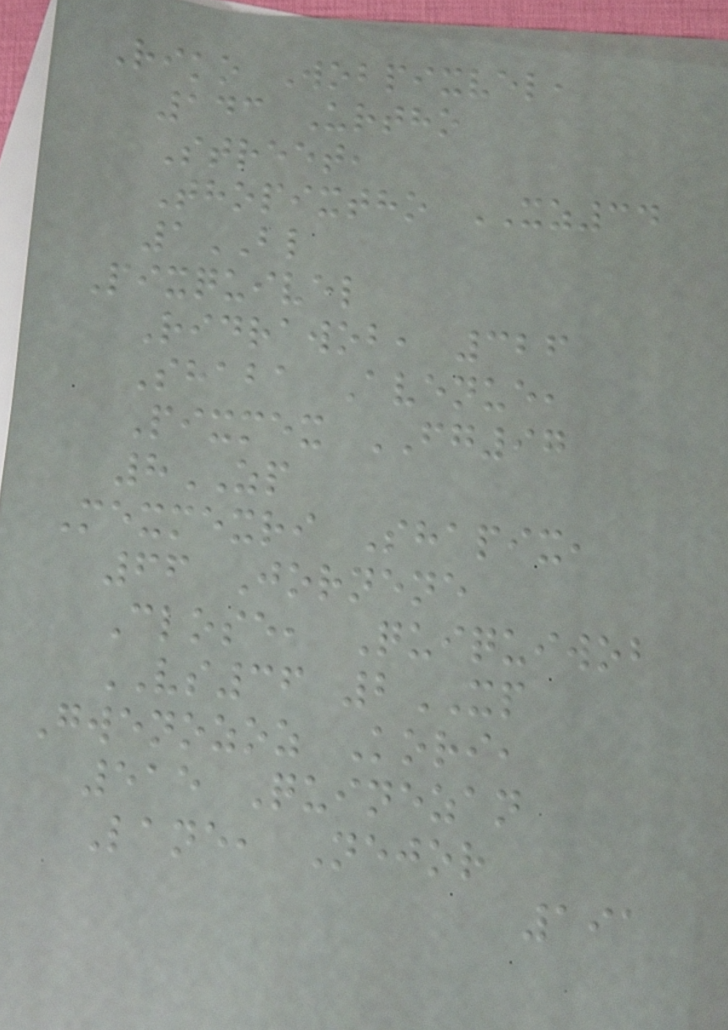Riko Wobpixvel,
143 Urtho
Street,
Thopixtho XZ34
1BL
Pixquivel
Ridrawob, 326
Shaba Avenue,
Pixmex FG97
8ZP
Mexmexri Shapix,
66 Jornene
Close, Quiquiwob
VS36 2XP
Gwenozoz Kori,
515 Quinezan
Lane, Nejor
191
